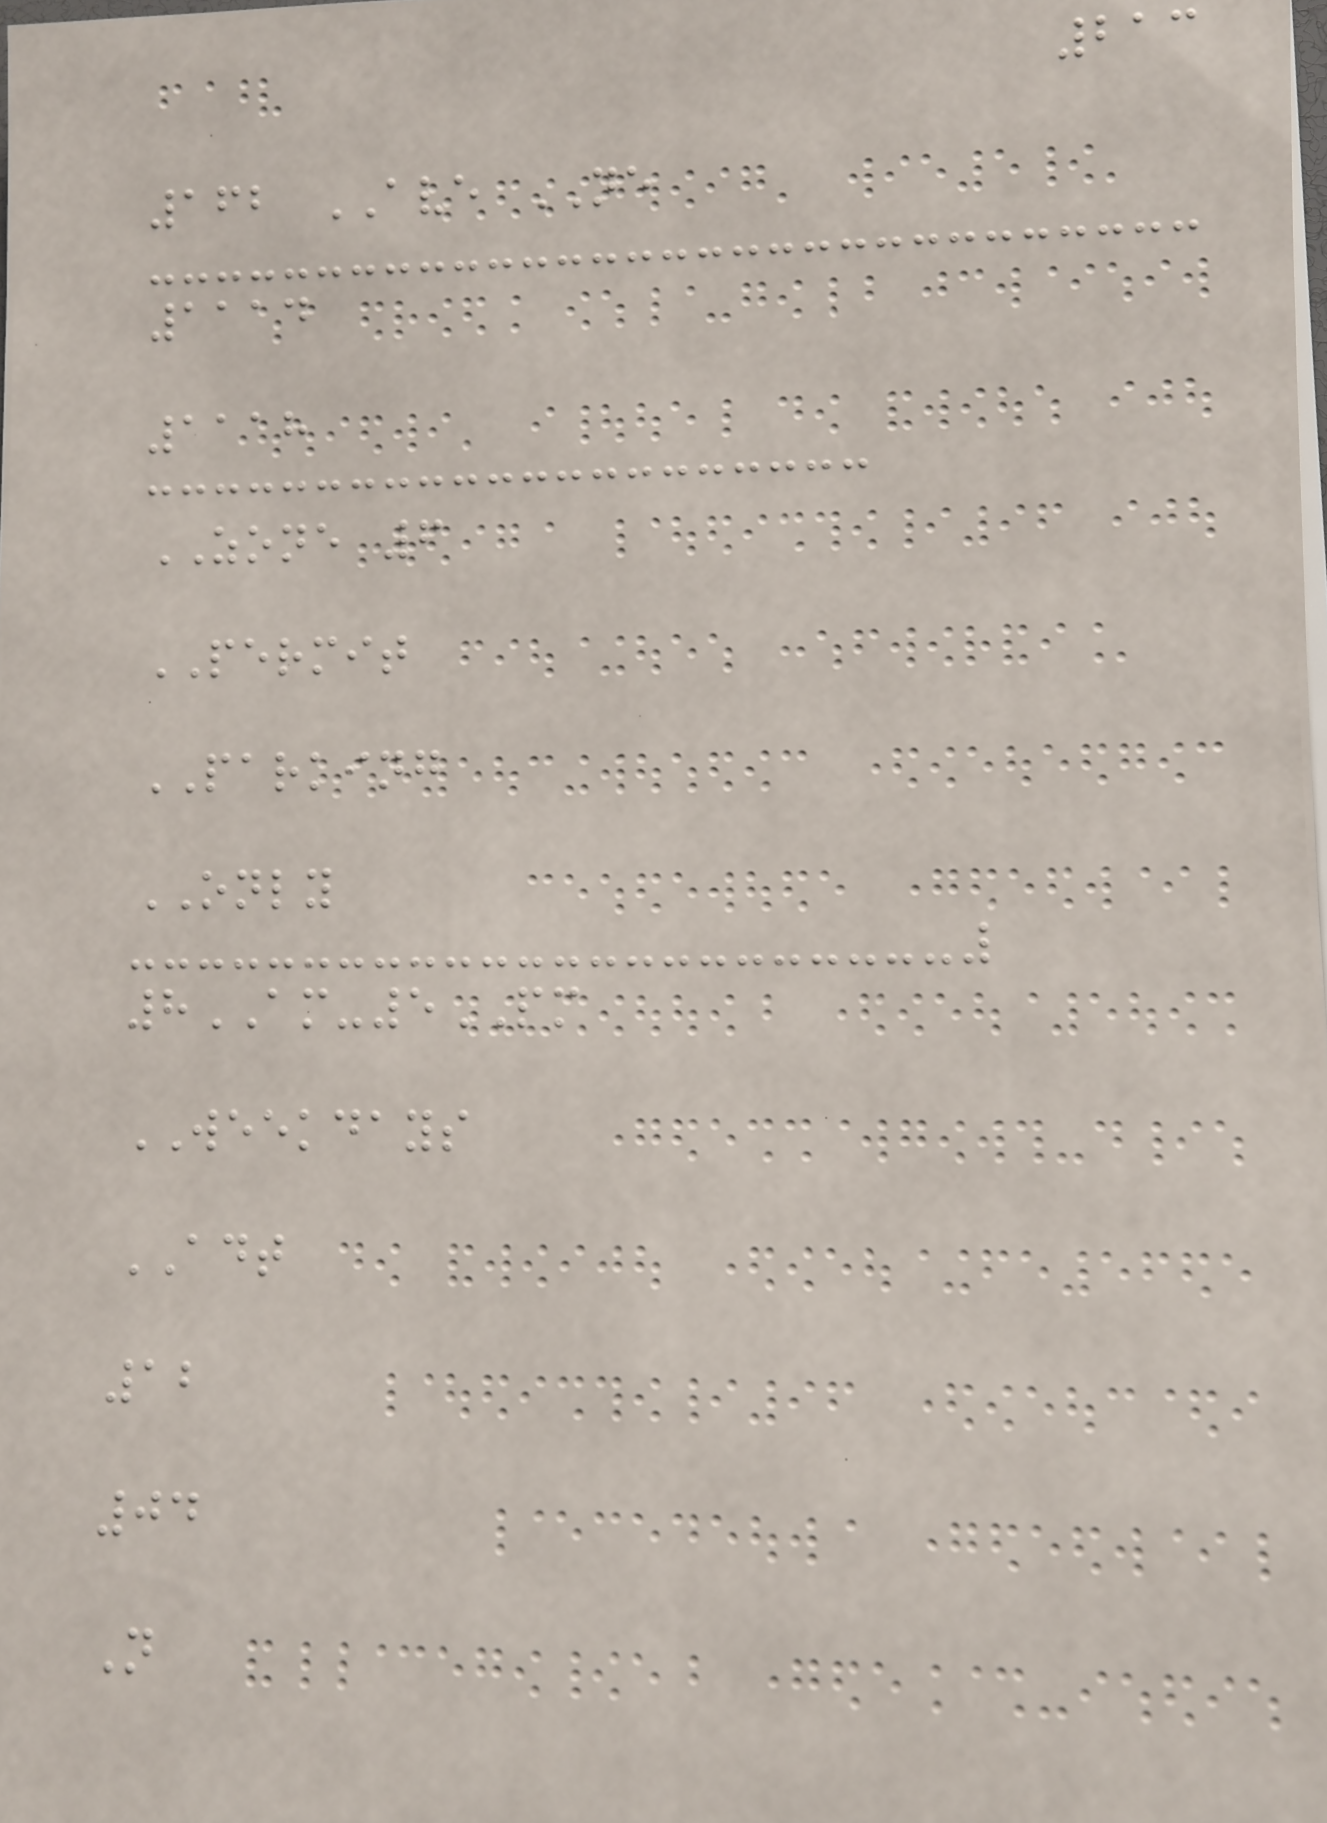213
162 AVE NE
1114
1118
ZONE 6
PERMIT
PARKING
ONLY
8AM-5PM
WEEKDAYS
ADT
12
04
N
